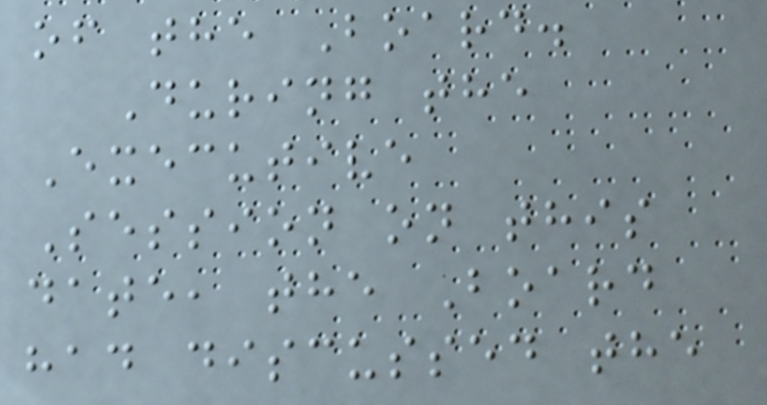of the Board.
During the
Executive
Session on this
date, the Board
had discussed the
